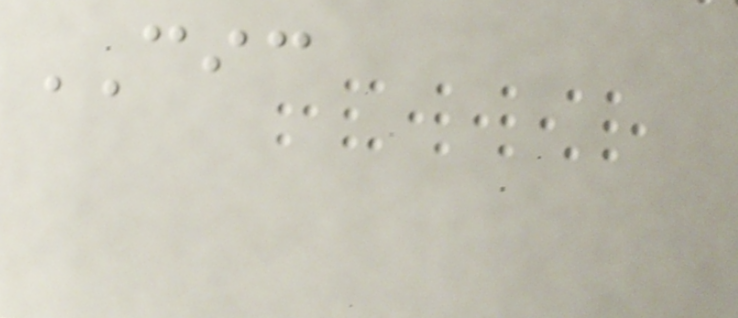CIC
